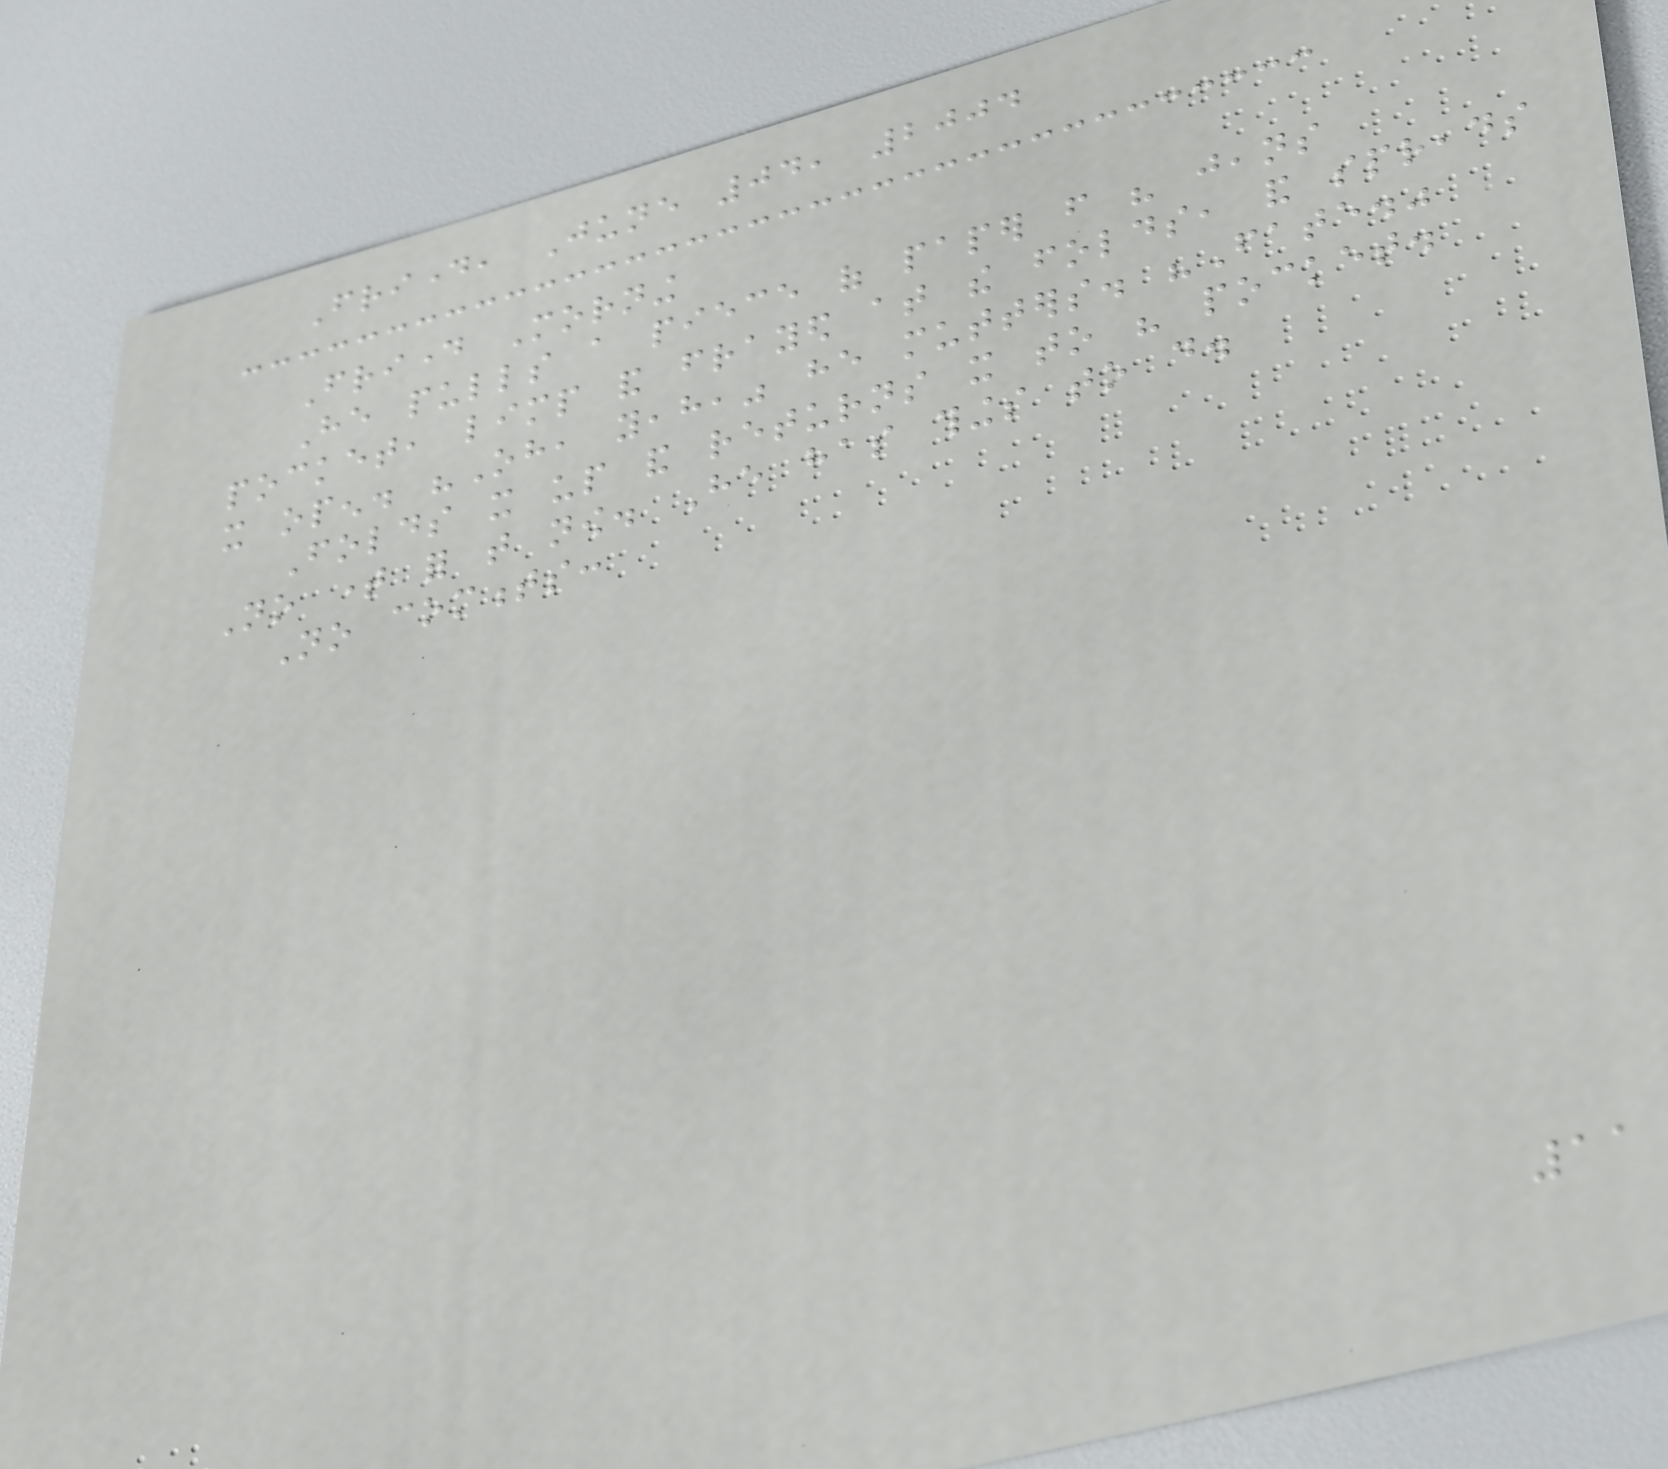Friday, June 04, 2004
Friday Morning
He pulls a piece of paper from his jeans
pocket, limp and frayed at the folds, and spreads
it open. "Oh, yeah," he mutters. "Fate."
Folds it up and returns it to his pocket.
No time for that now. He has things to do.
No comments:
11
